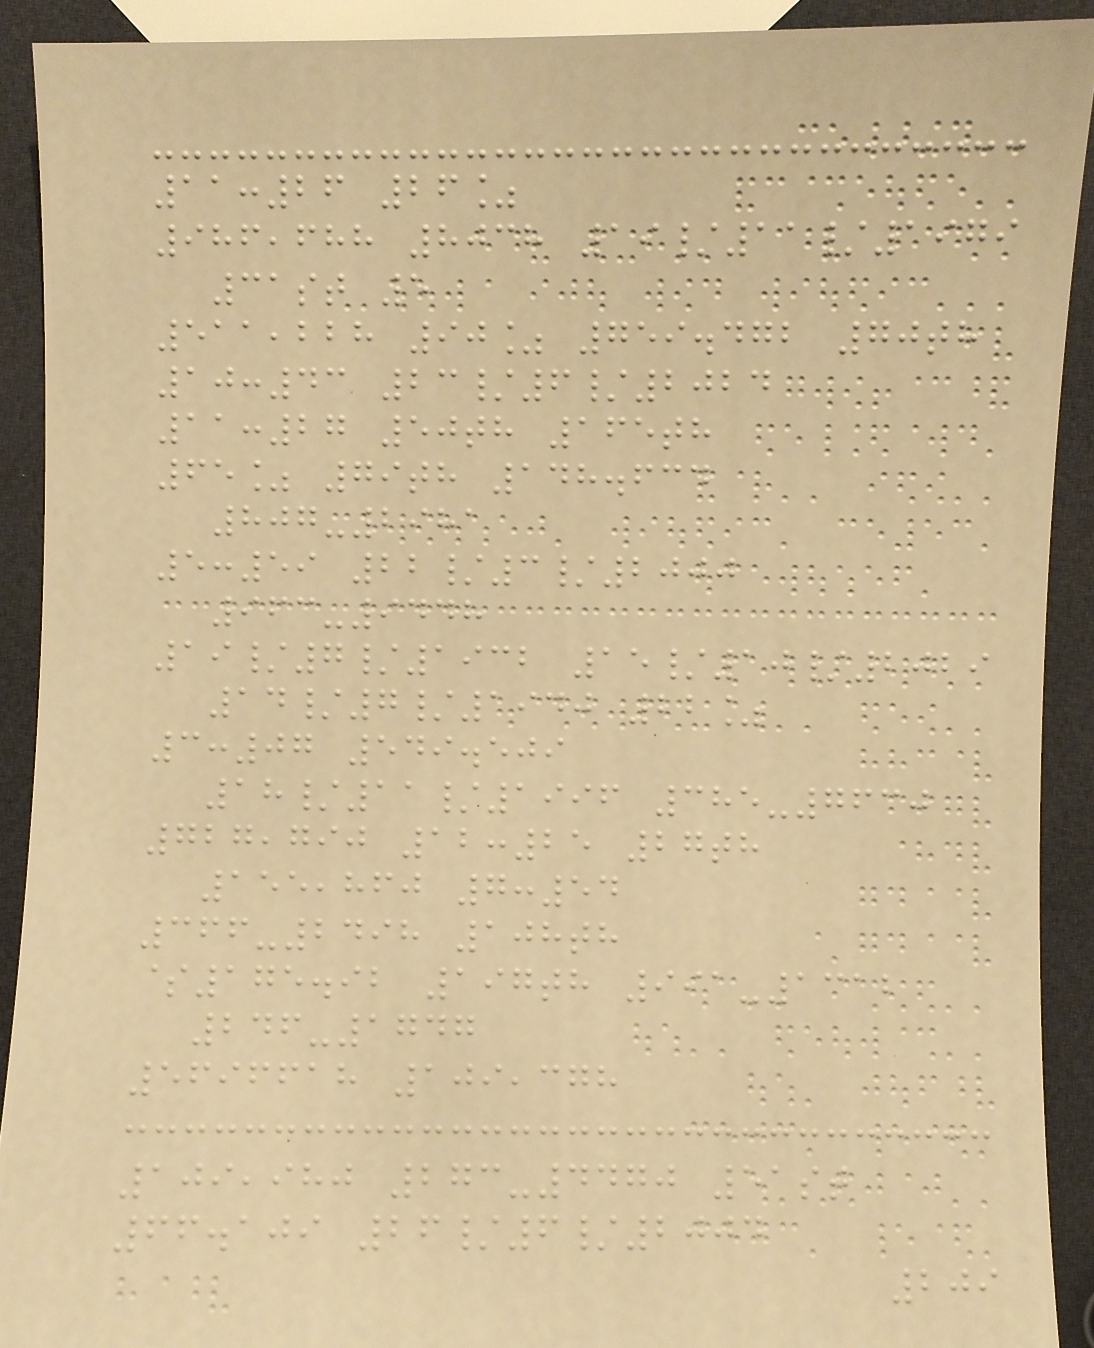11:26 26%
986,688 8038 19/11/1979
31st 5
511,228 90% 759.472 70th
10:43 23/6/2024
11:27 50th 165th
65% 79th 148.634
807-2981
5:59 22/3/2000
963-9448
19/7/1932 15/10/2029
14/7/1940 22%
3:07 549.509
18/11/1996 385-7630
727,790 12:25 27th
155,860 7:54
366-2498 108th
$175.92 197th 991-1312
246-1747
5696618 109,378
109,980 273-4470 51st
66.109 26/6/2004
209
